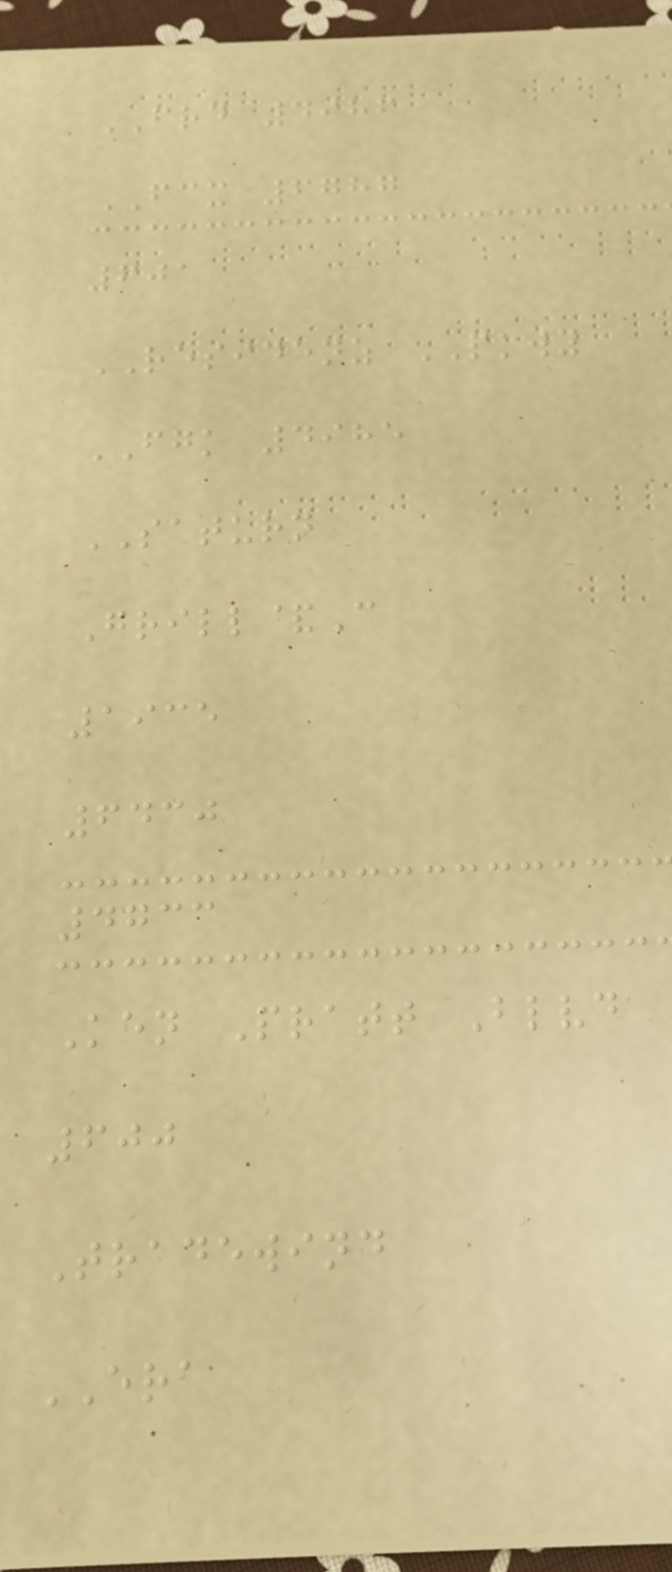FRD 4986
FCX 6787
601
RESIDENZ PKWY
FGK 4985
SATURN
Grill&C
1935
6430
4733
Ken Pratt Blvd
600
Tradewind
ERA
